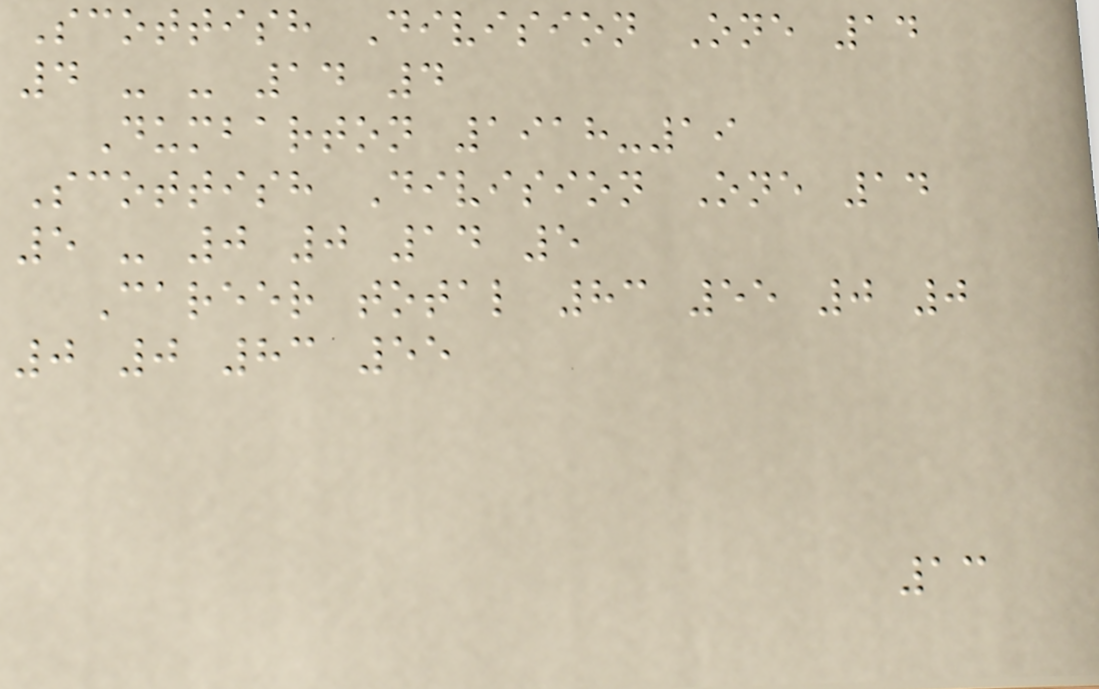Scottish Division One 14
4 - - 14 4
Dumbarton 1918-19
Scottish Division One 14
5 - 0 0 14 5
Career total 83 55 0 0
0 0 83 55
13
